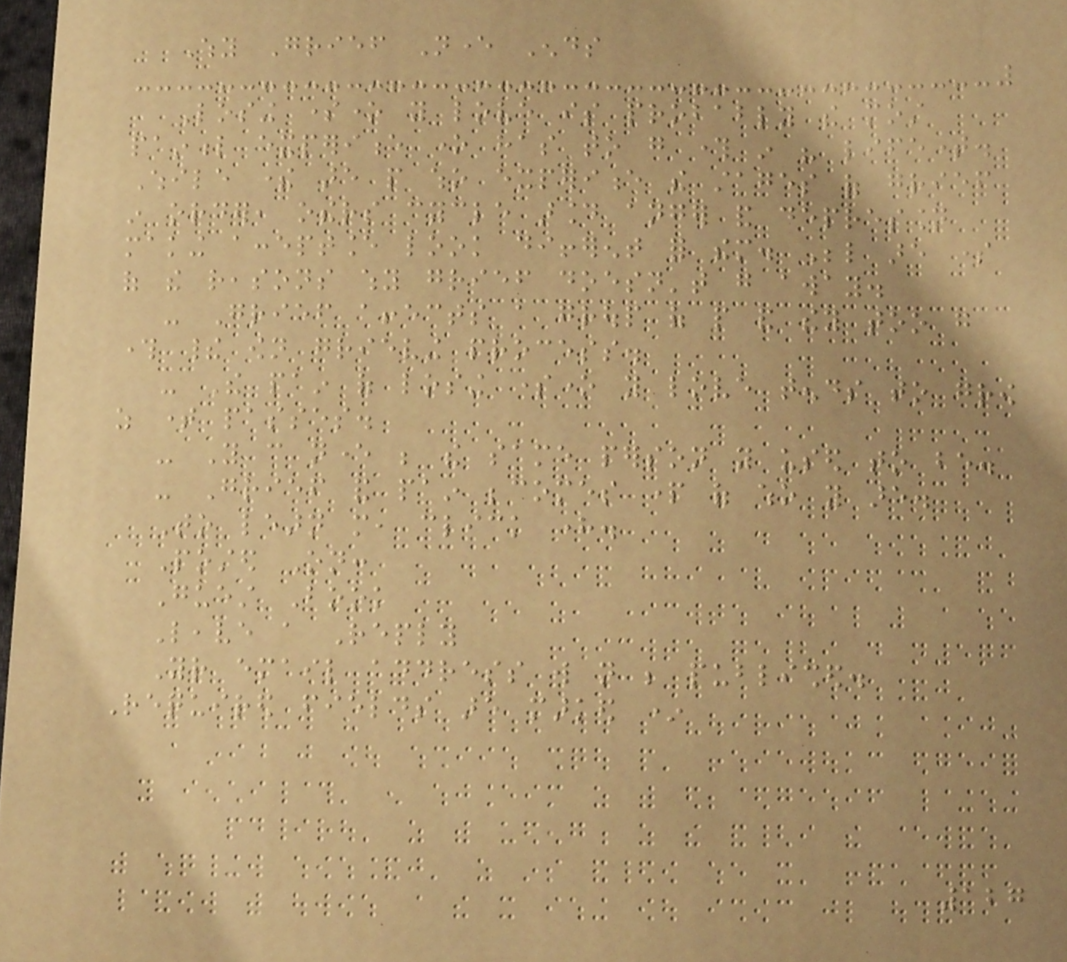Why Grief Never Ends
Losing someone you love is probably the most
painful experience one has to go through in his lifetime.
While there are people who experience the stages of grief
in order, others cycle around anger and depression
making acceptance look different for them. Below are some
of the reasons why grief doesn't go away.
- Grief affects a group of people and they too go
through their own grieving process.
- The pain of losing someone you love tends to grow
as time passes.
- You can never be the same person you used to be.
- Grief and pain becomes part of who you are.
To learn more, click here.
Posted On:
Guest Book
Leave a Reply
Your email address will not be published.
Required fields are marked *
127
